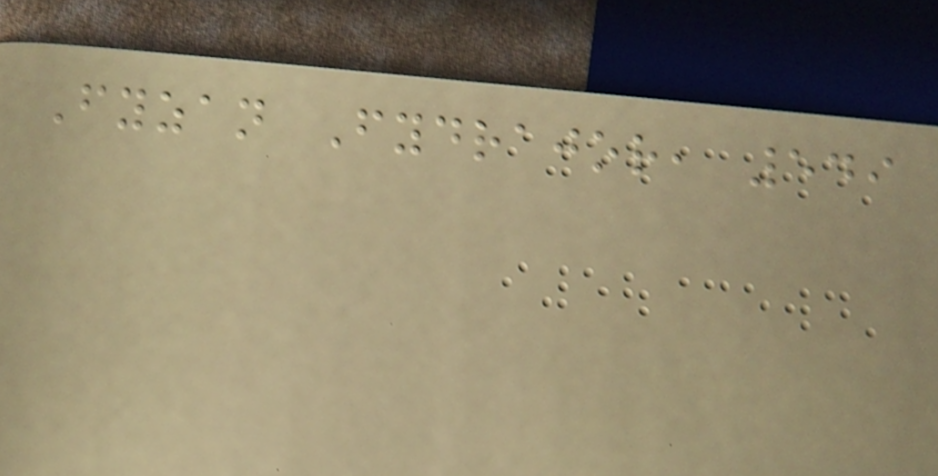Fyzan Fydrajor, 549
